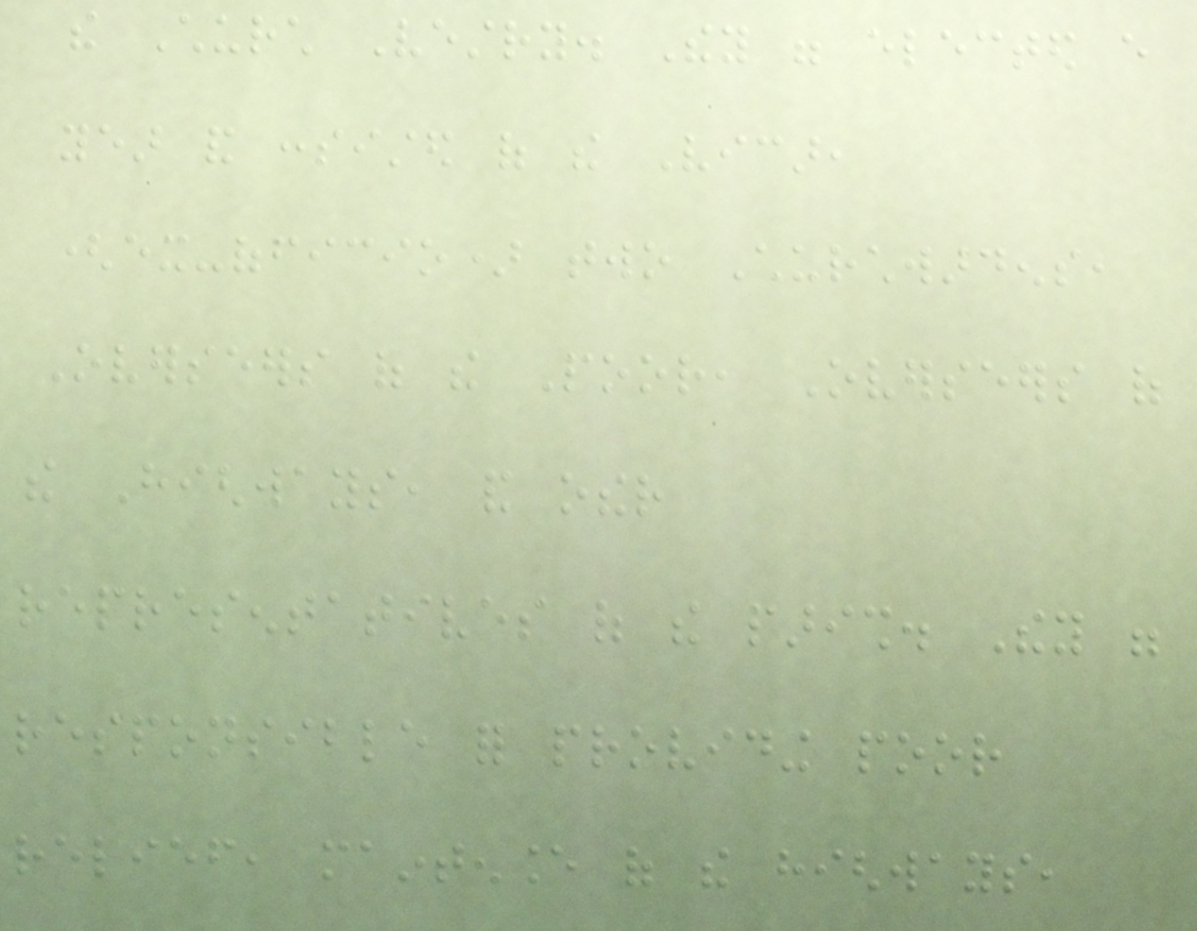the Church Vestry. They were elected every
year and consisted of the Vicar,
(ex-officio) two Churchwardens,
Overseers of the Poor, Overseers of
the Highways, and other
representatives of the parish. They were
responsible for providing poor
relief, maintenance of the highways,
